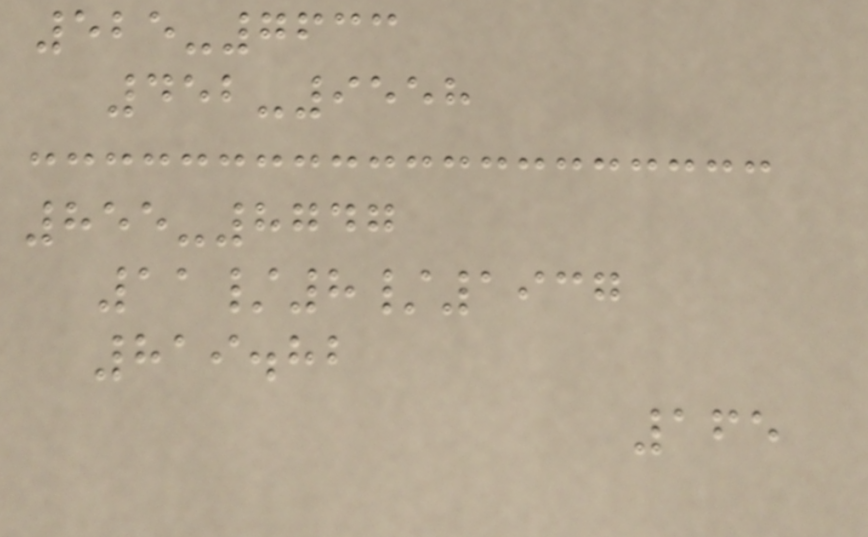525-7633
452-9558
855-8747
11/8/1937
819.82
165
